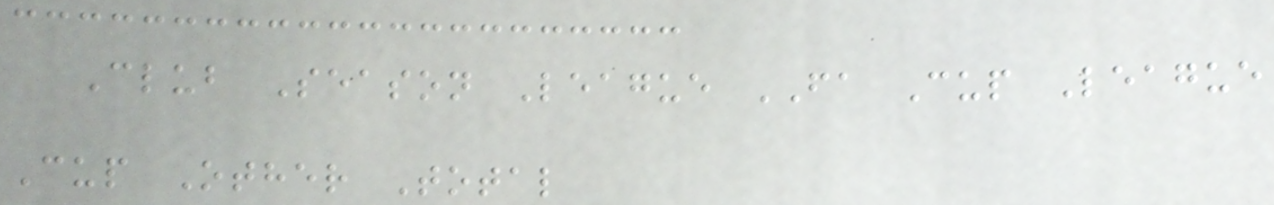Club Season League FA Cup League
Cup Other Total
